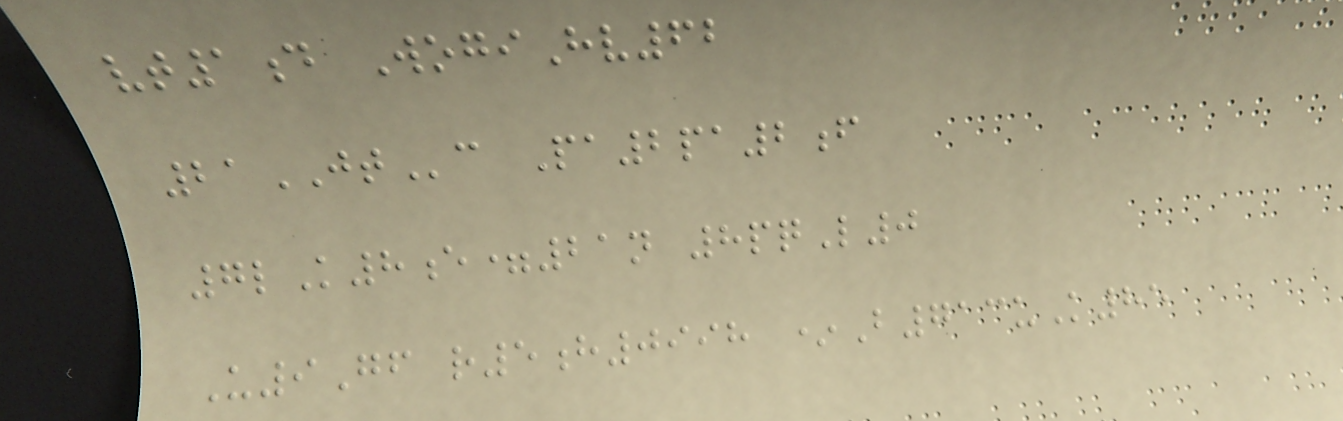vt1d WogiHv62
21JTc Pa2pa2f
7lK8e=21n 8pqL0
U9Gf r5h0998 *B713uK85
